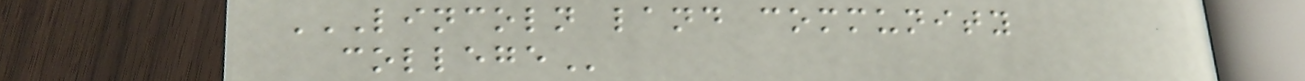LINCOLN LAND COMMUNITY
COLLEGE
